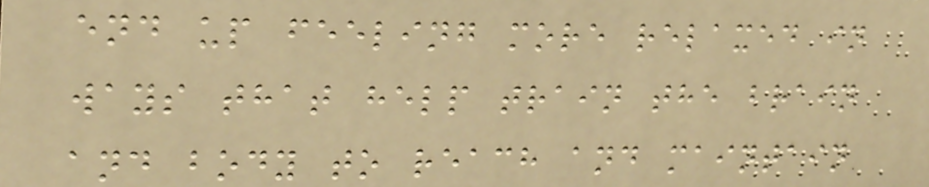end up feeling more relaxed in
ways that help train the brain
and body to reach and maintain
